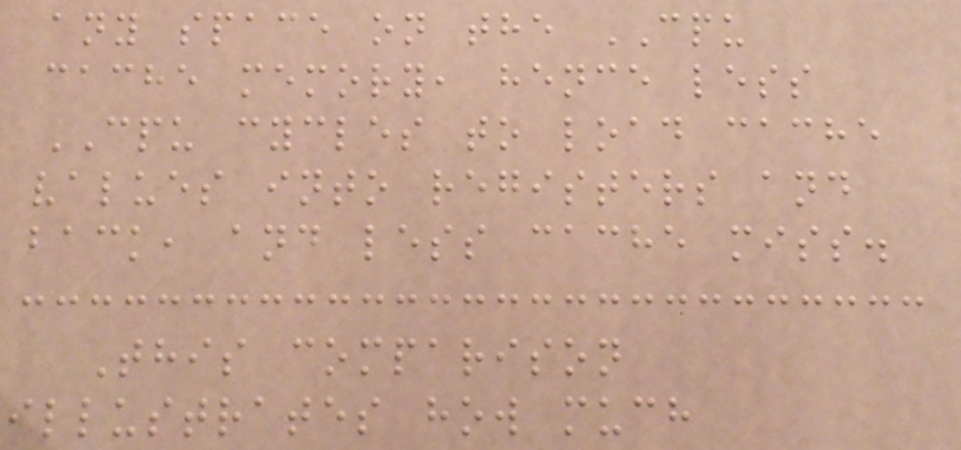any space on the CPU
cache memory, hence less
CPU cycles to load cache
values into registers and
back, and less cache miss.
This comparison
illustrates how much
